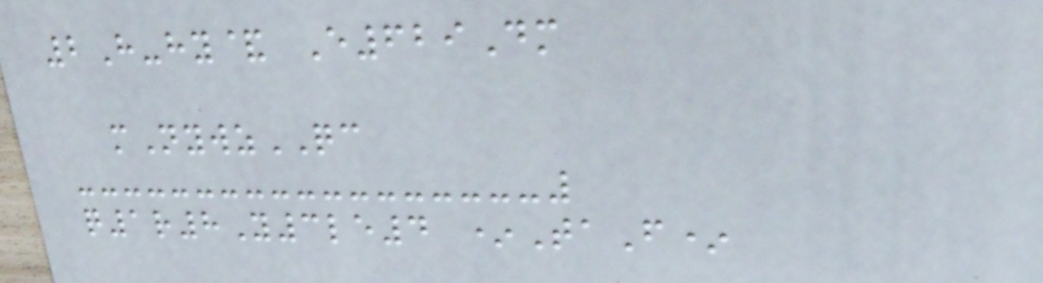2H-hy& E629Dm
mNywzQC
q1r8Y3le4 *TaF*
